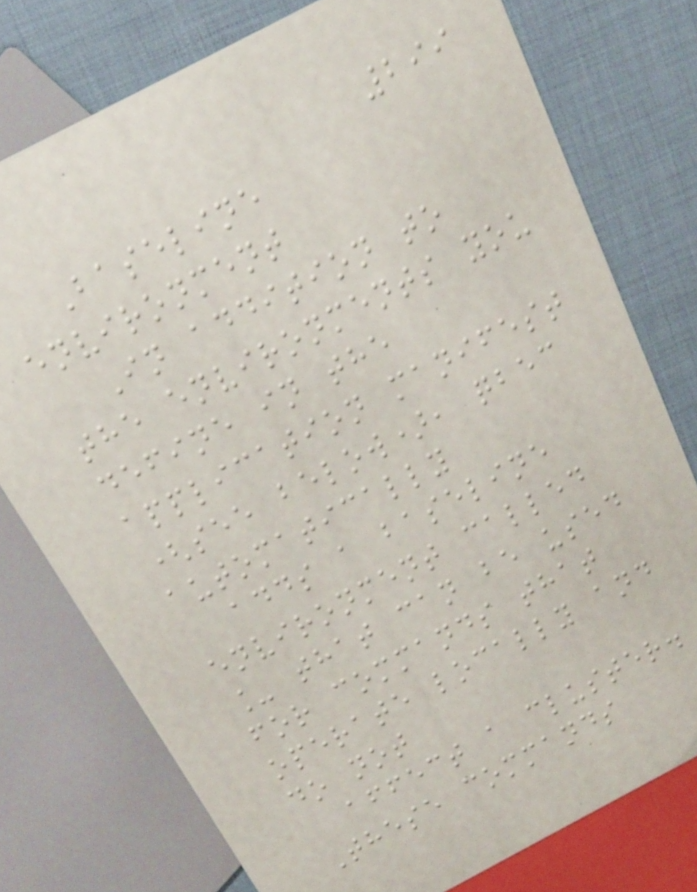299
Baseline
environment
In addition to
the environments you
define in the
application manifest
(see below), qbec
automatically
adds a baseline
environment called
_ that can be used
for commands that
operate locally and
do not
affect a cluster.
These commands
